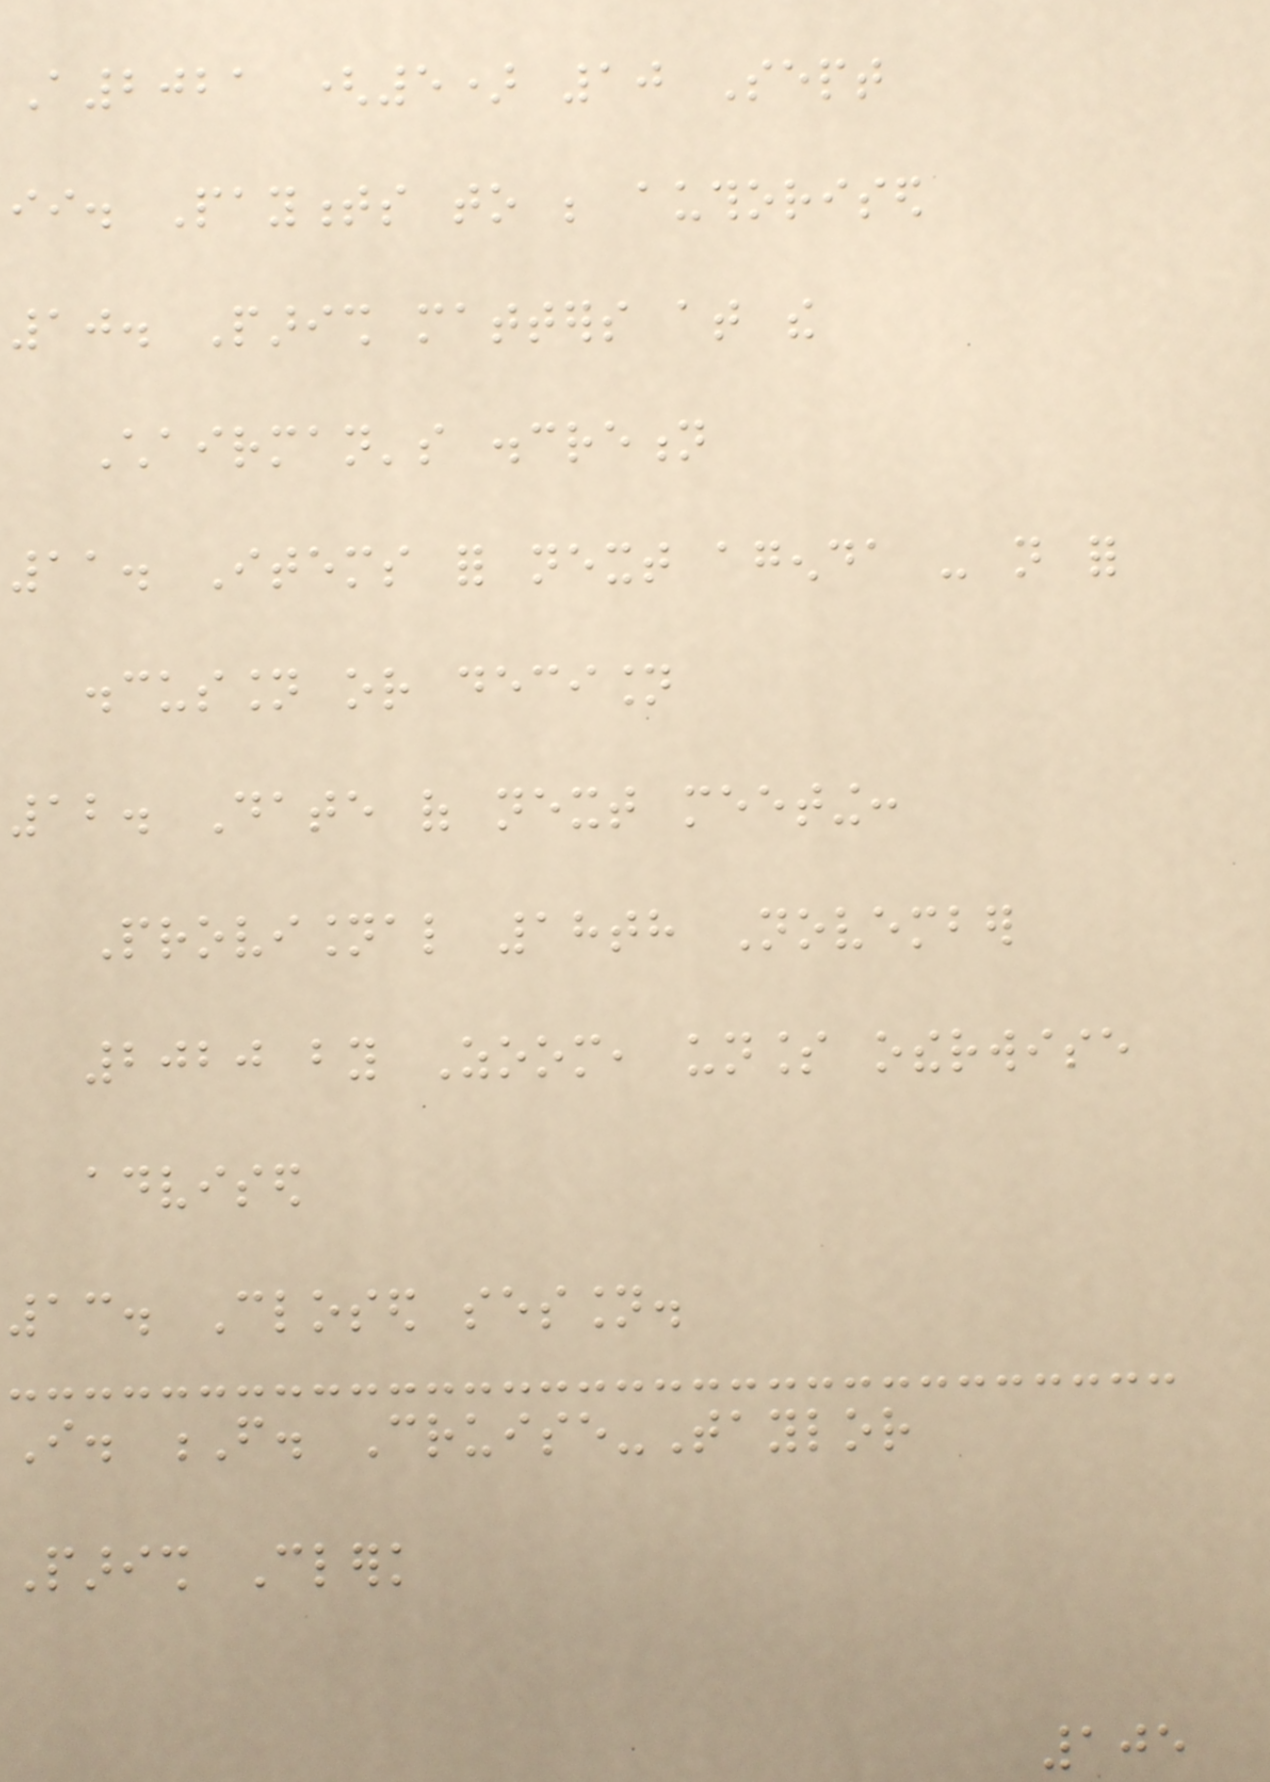A2021 (5) 10 Sept
ii. Payments to be authorised
10. Parish matters at the
Chairman's discretion
11. Items for next agenda - not for
discussion or decision
12. Date of next meeting:
Provisional 18th November
2020 by Zoom, unless otherwise
advised
13. Closed session.
I. F. Cruise-Taylor
Parish Clerk
105
